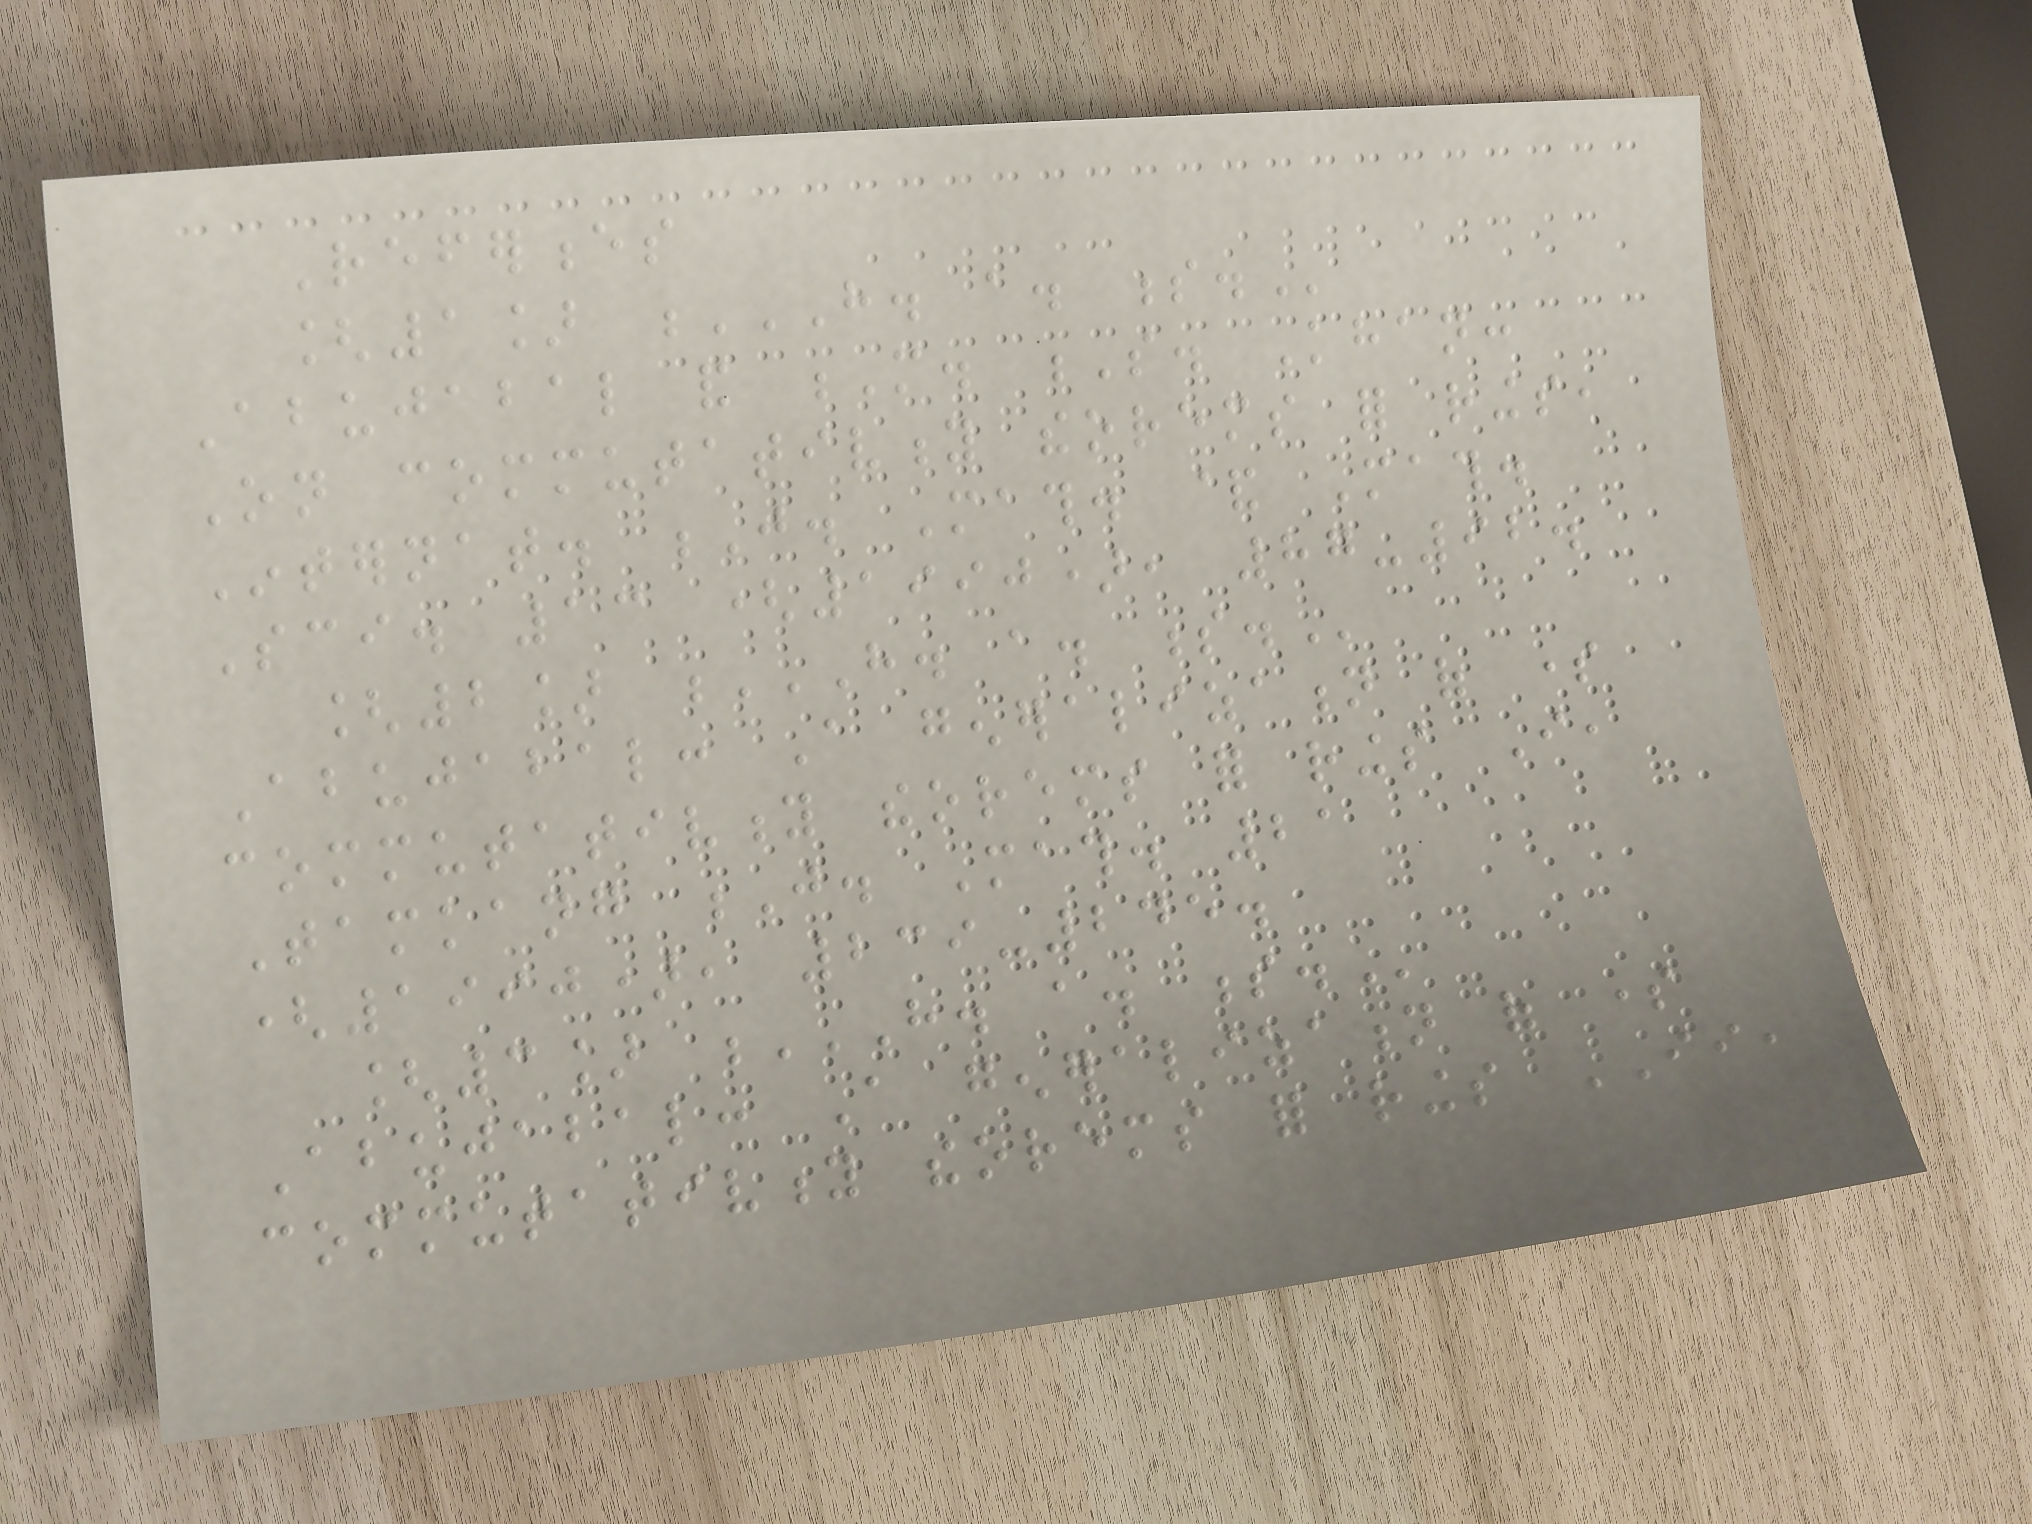References
[1] H. A. S.
Abujabal and M. S. Khan:
On commutativity theorems for rings,
Internat. J. Math. & Math.
Sci. 13 (1990), 87-92.
[2] H. A. S.
Abujabal: A generalization of some
commutativity theorems for rings I,
Tamkang J. Math. 21
(1990), 239-245.
[3] H. A. S.
Abujabal: A generalization of some
commutativity theorems for rings II,
